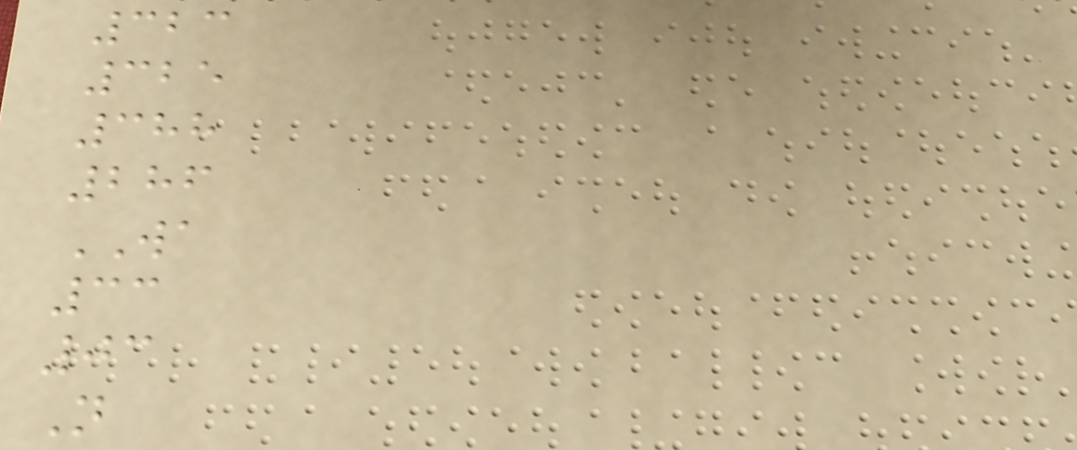323
325
388
286
WA
33
03
N
